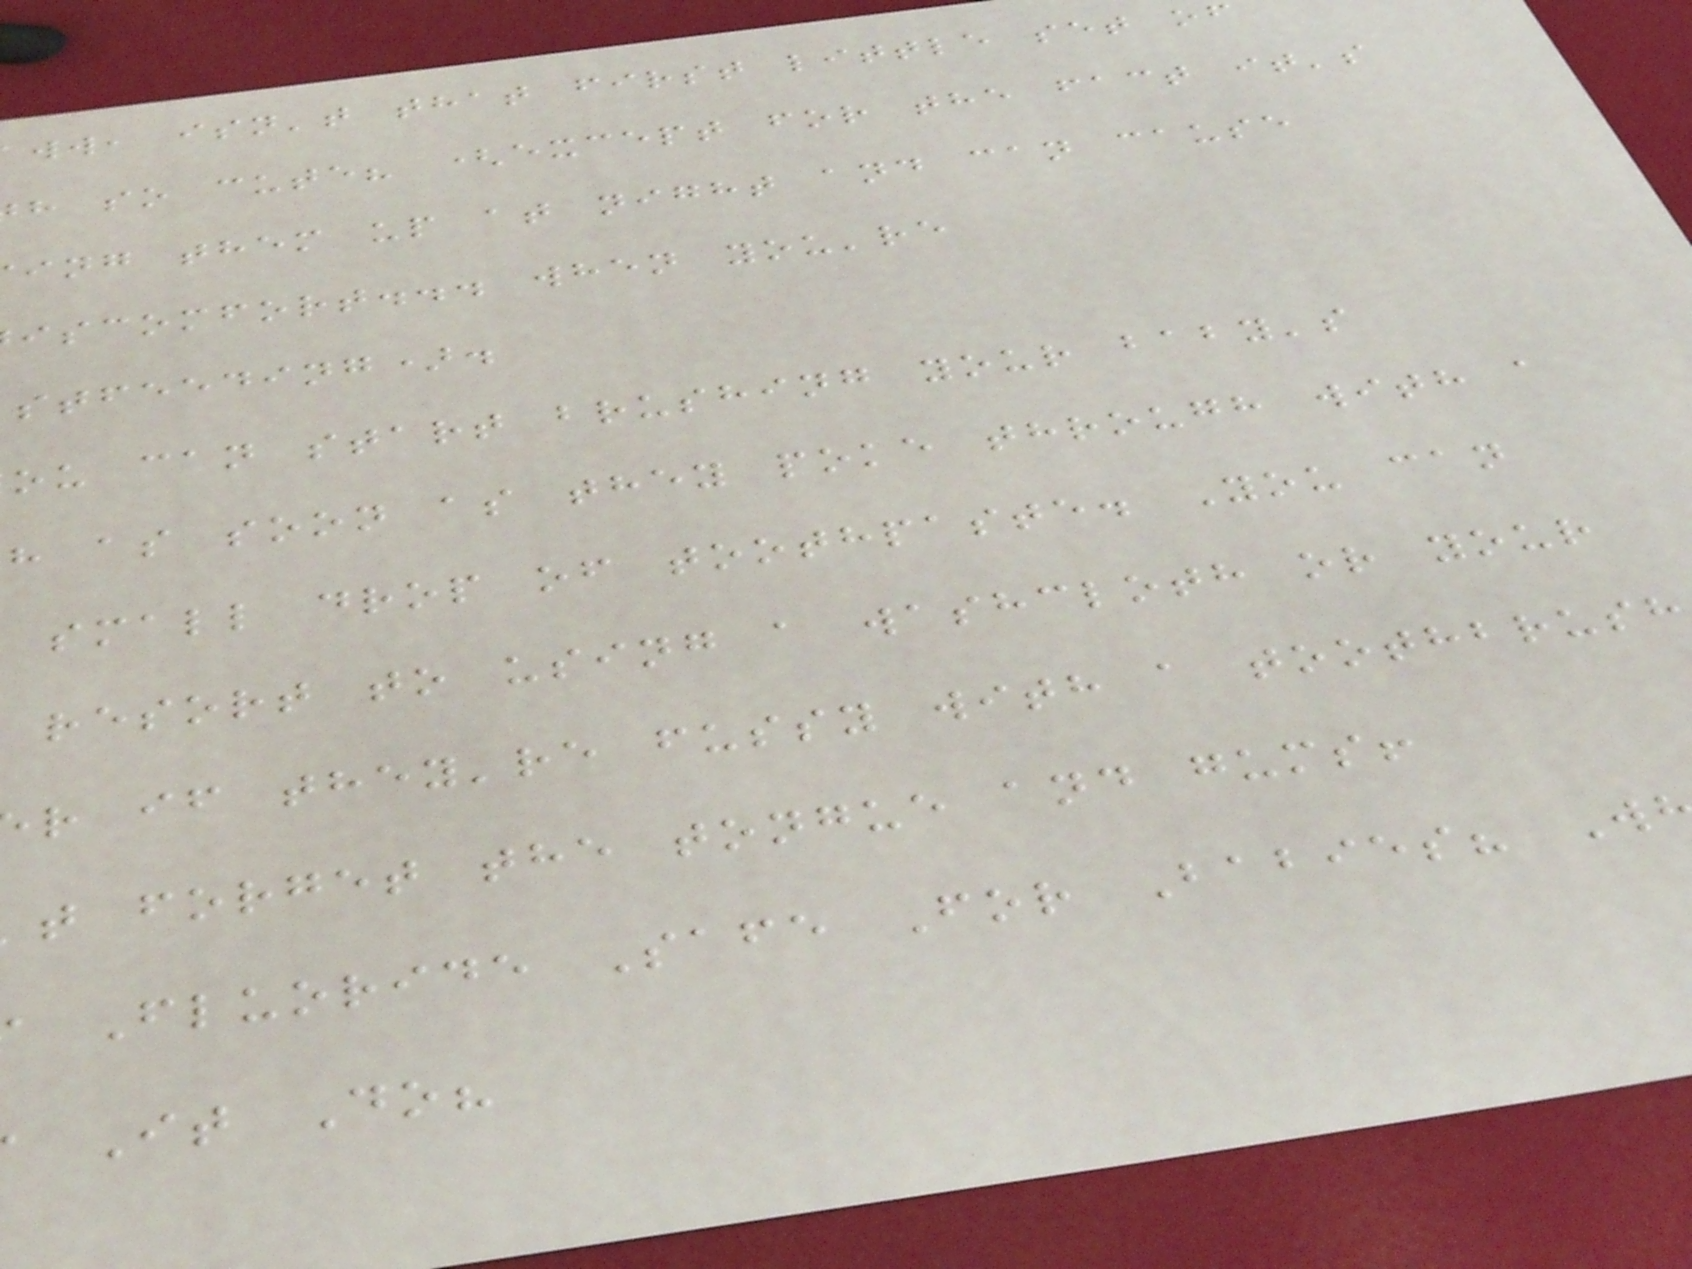ww, isn't that first little set of
h so cute? (except for the fact it's
ing them up at night and can cause
iscomfort... when you're
stfeeding).
ou can start brushing your baby's
h as soon as they poke through with a
small drop of toothpaste. You can
resort to using a washcloth or your
r if they're fussy with a toothbrush
t forget the tongue and gums!
Fluoride Safe For Babies? W
It Do?
